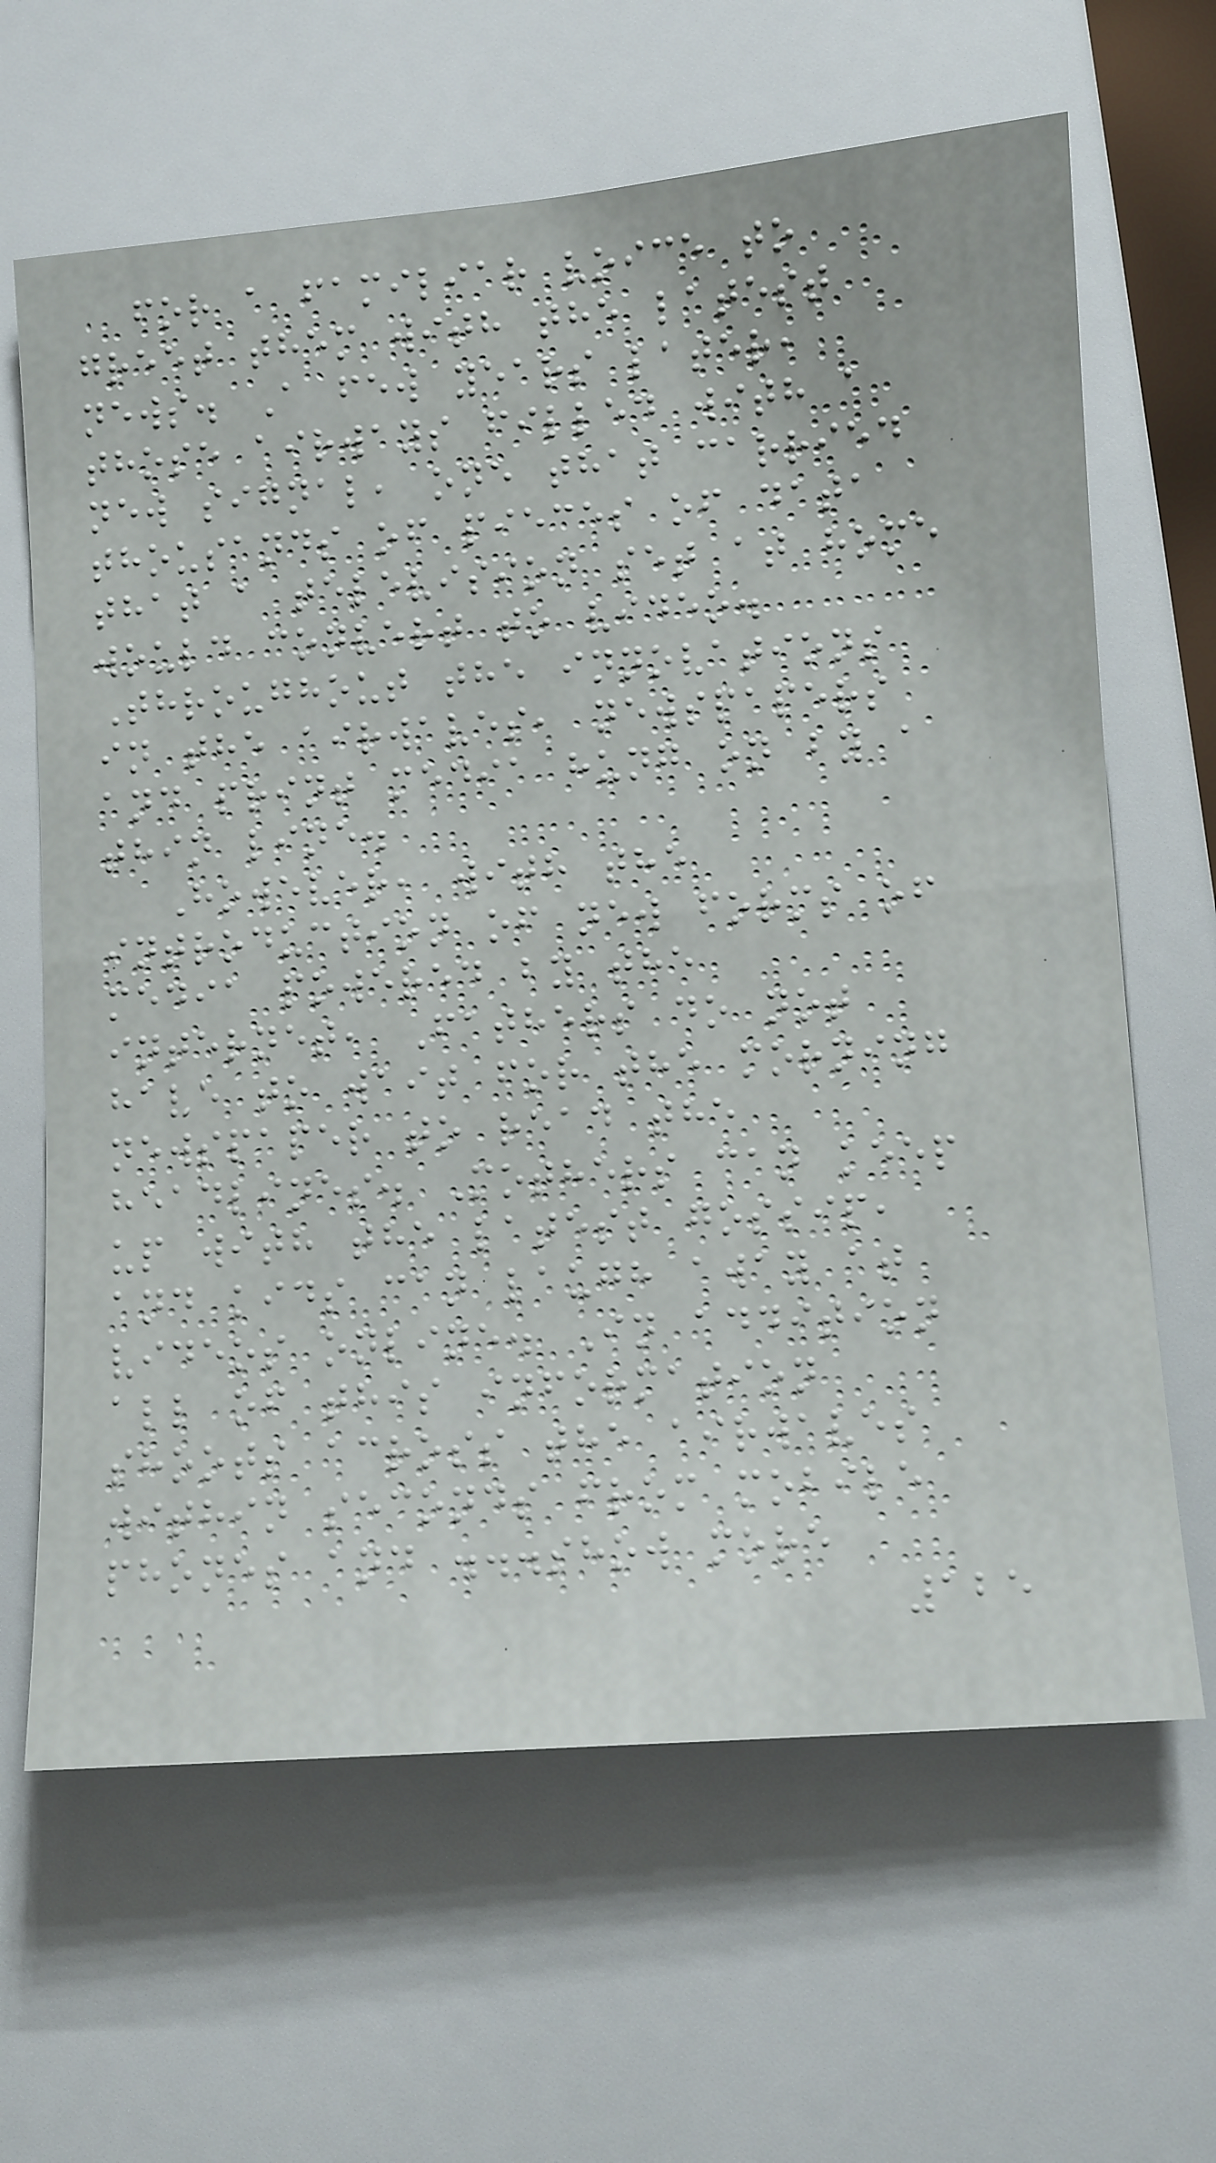for a familiar voice to
greet them with the latest
news. A few years later,
those airways filled with a
new signal, one that carried
thousands of pieces of data
that a television set at home
would convert to video.
Throughout the innovations
in the airwaves, newspapers
and print media hung on by a
thin line.
However, with the
introduction of new forms of
media powered by the
internet, Fathers do not
have to wait for the morning
newspaper to read the
headlines. Mothers can keep
up with the latest gossip,
and kids can laugh away at
videos online. In addition
all of this information
shoots across the airwaves
within seconds from mobile
phones and ...show more
125
